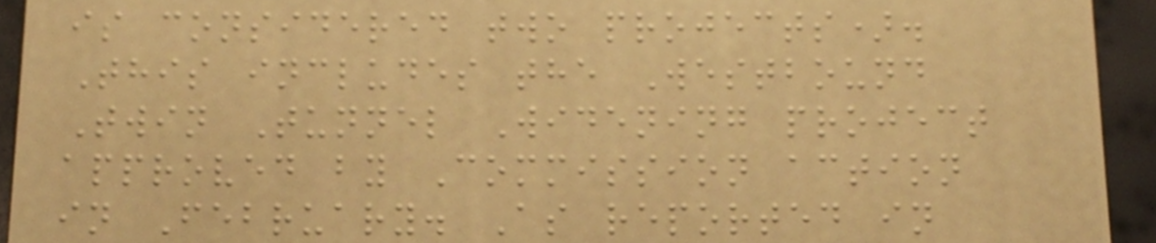is considered two projects).
This includes the Westbound
Twin Tunnel Widening project
approved by Commission action
in February. As reported in
